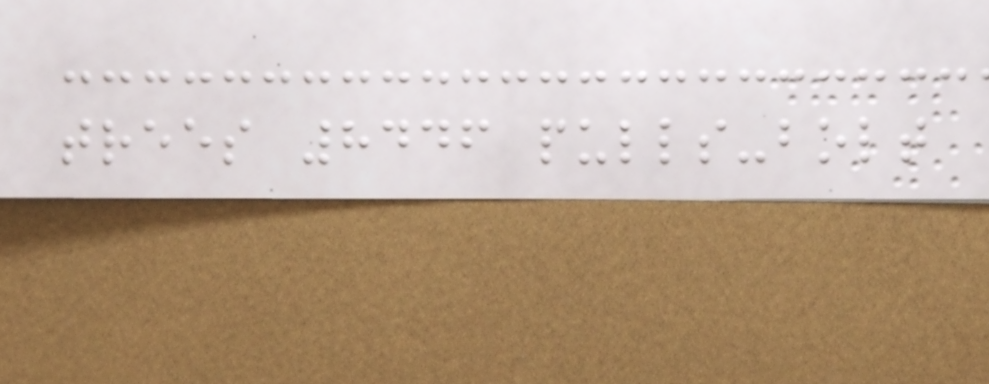trees 8446 pulls-bolt
